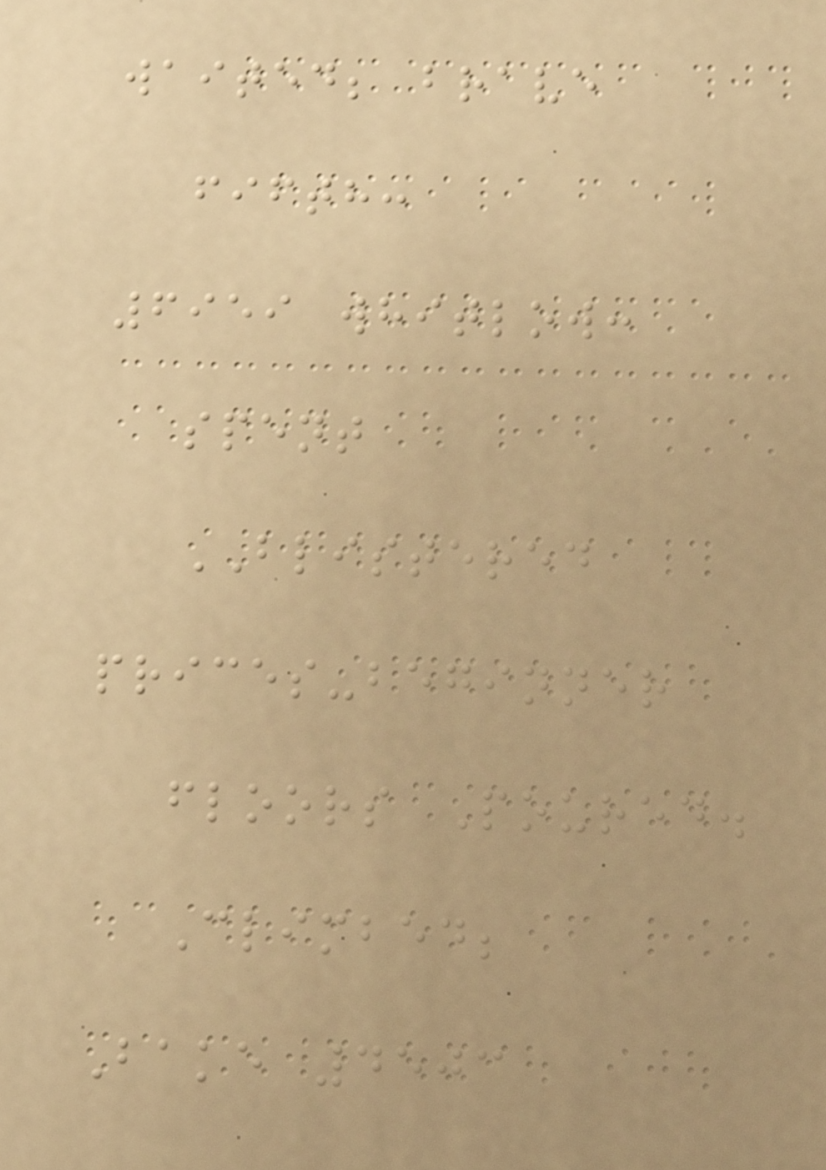waited; brave
fifth:
6959 whitlow:
spent
BLISTERED
prices-beginner
floors Poured.
Climbed;
Bake 4503
